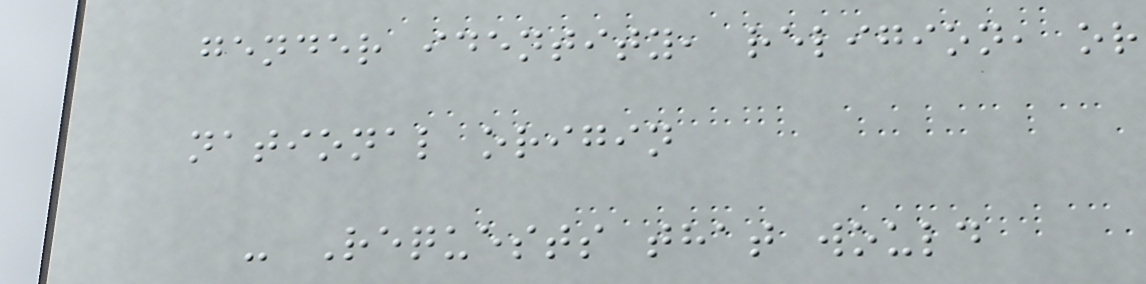gender identity, religion, or
national origin
- Requests that would
